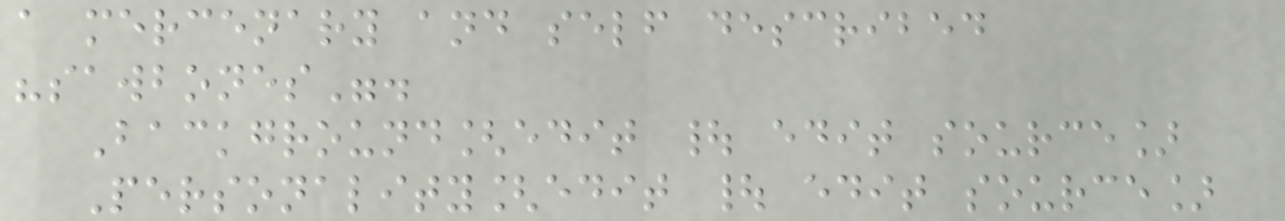a mercenary and self described
"sawbones".
Background[edit | edit source]
Personality[edit | edit source]
